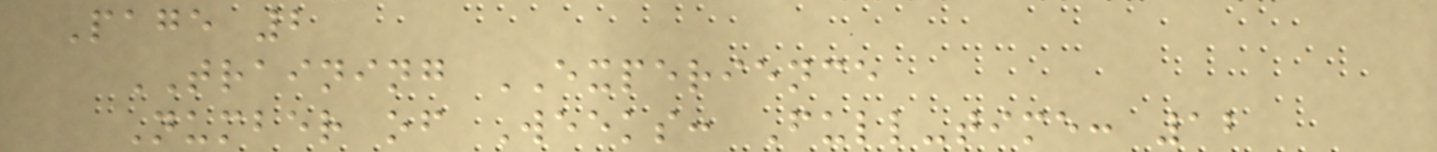Page 2
TRAINING EXPERIENCE
Number of Weeks: Full-time: 12
